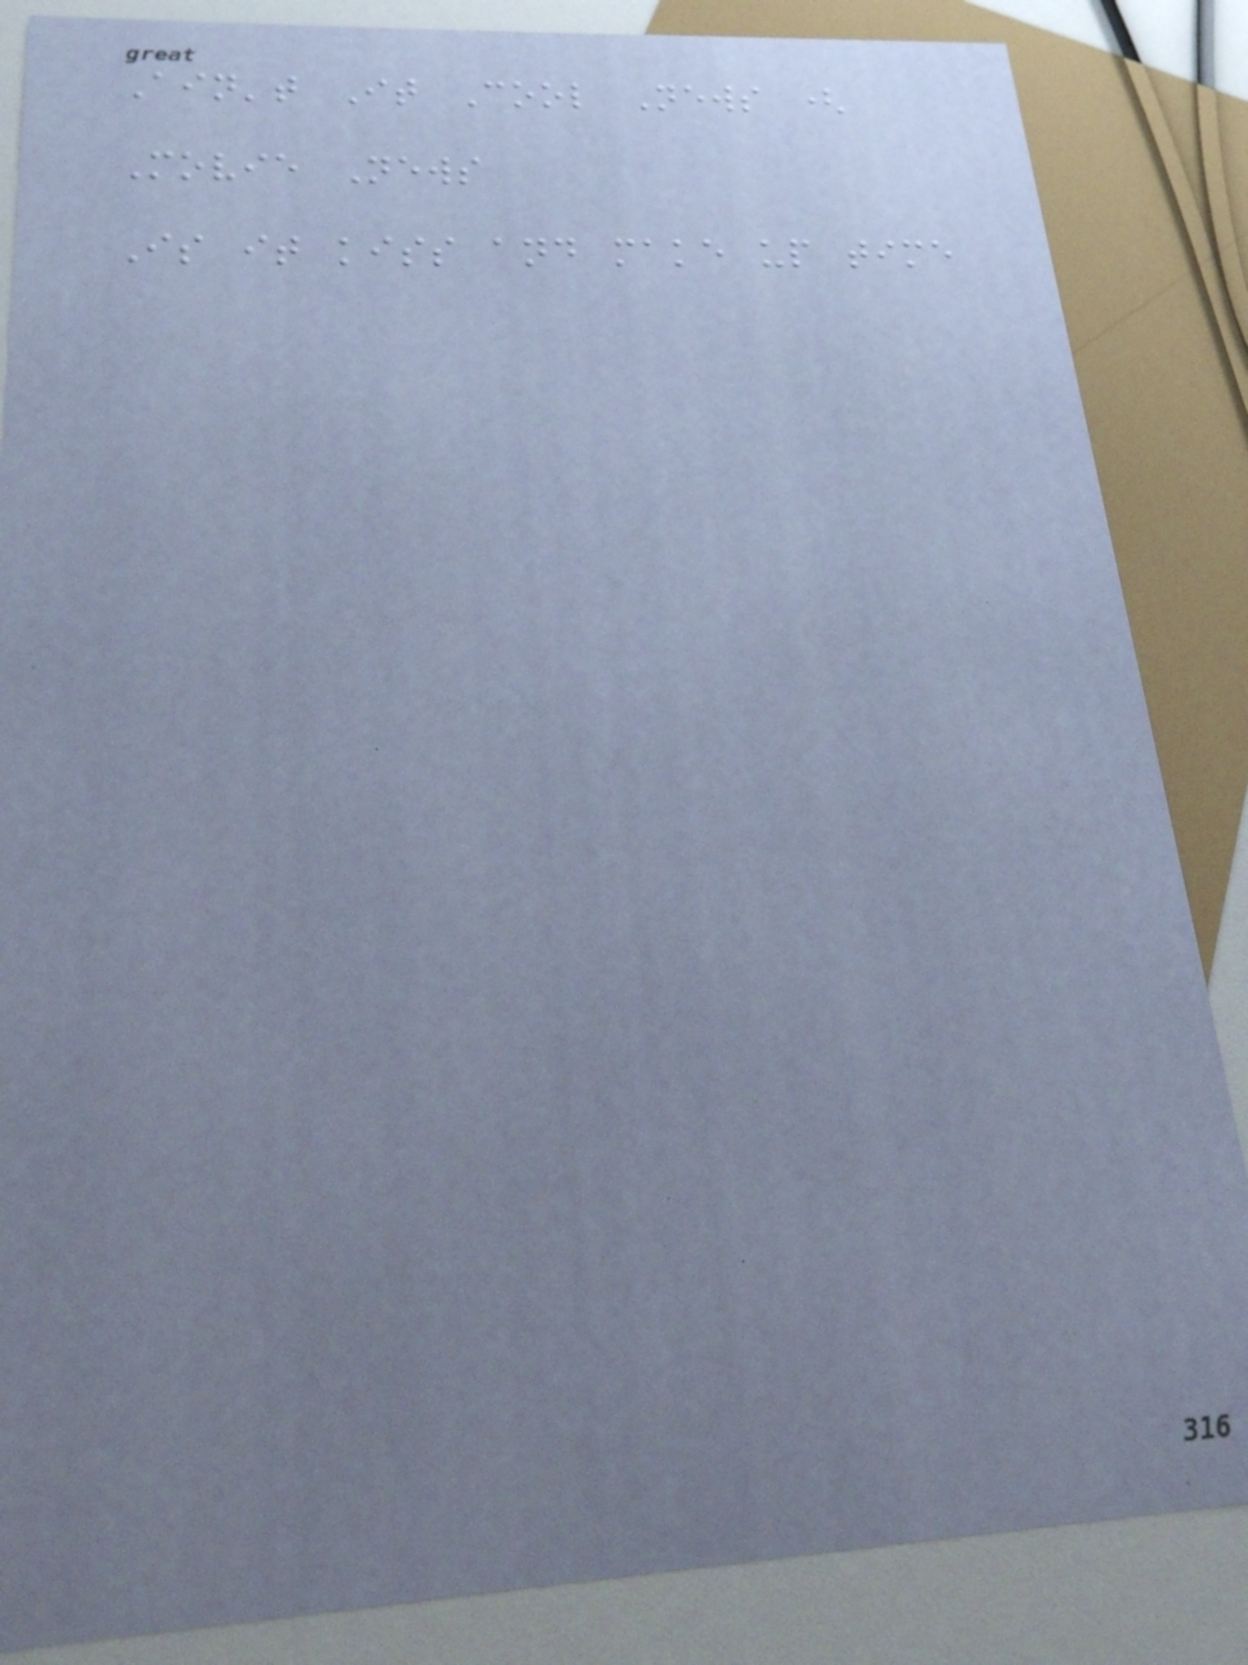Ain't It Cool News (
Movie News
Is it kiss and make up time
